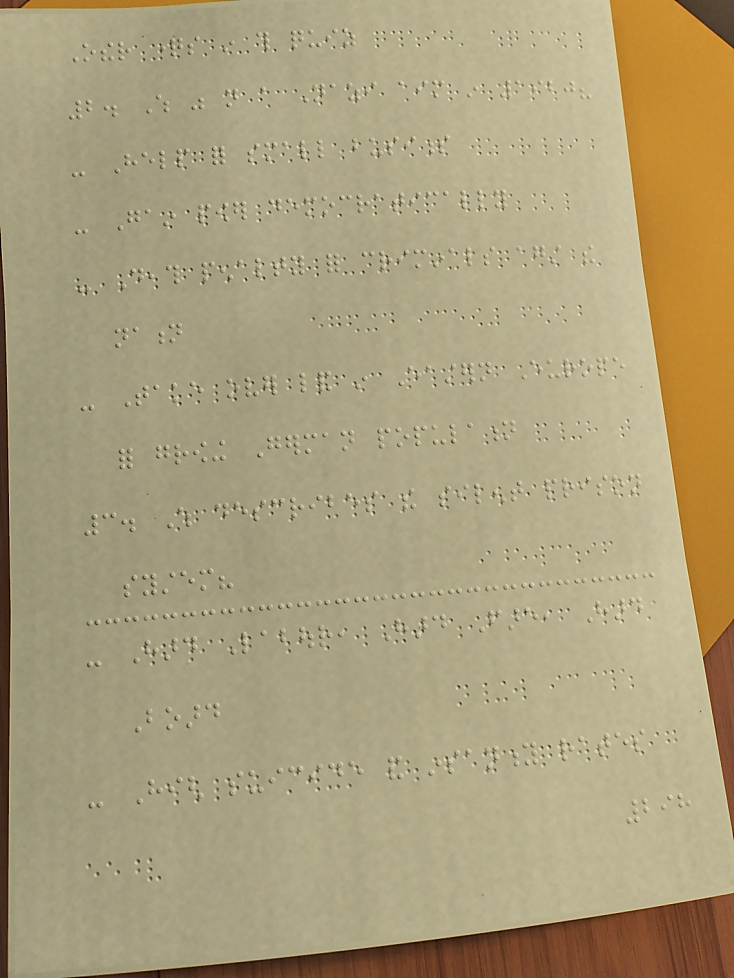Other questions in this quiz
2. Which was not a Nazi aim in 1920?
- Help for small business
- Gain power democratically
- Death penalty for criminals against the
nation
- Take over land in Eastern Europe
for growing German population
3. Which describes the silent prison
system?
- Hard Labour, Hard Fare, Hard
Board
- High suicide and insanity rates
298
